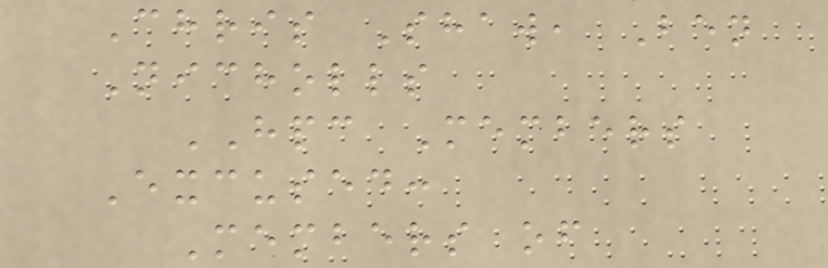Chris Shaw, Ben
Nicholls
HPC Members
Excused:
Members of
